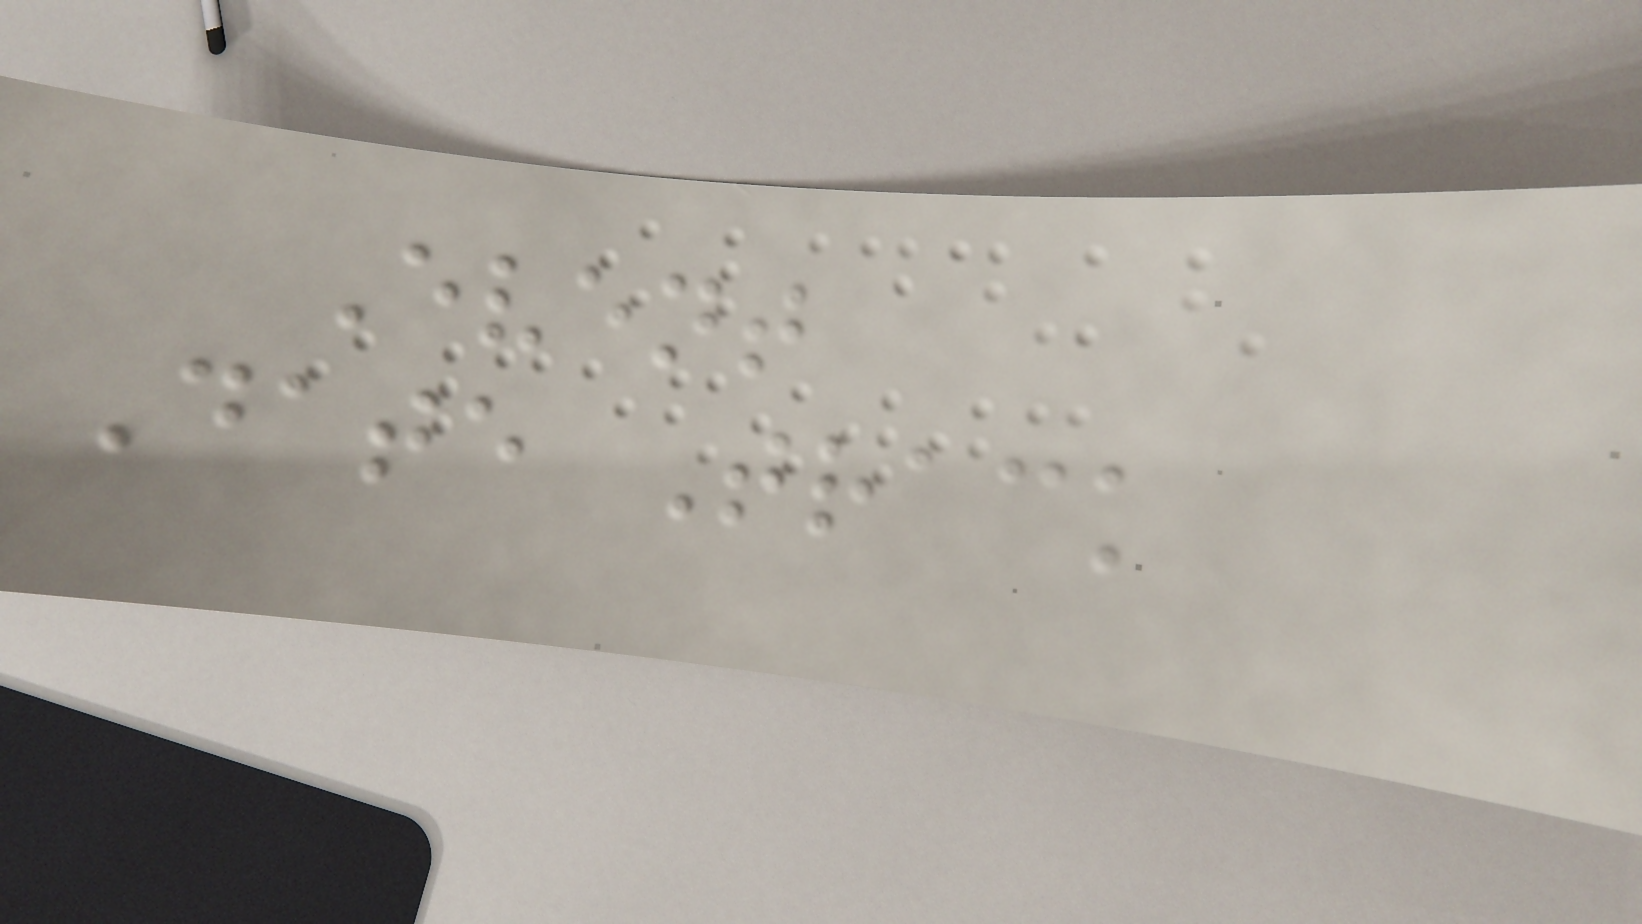Event
Date Track
